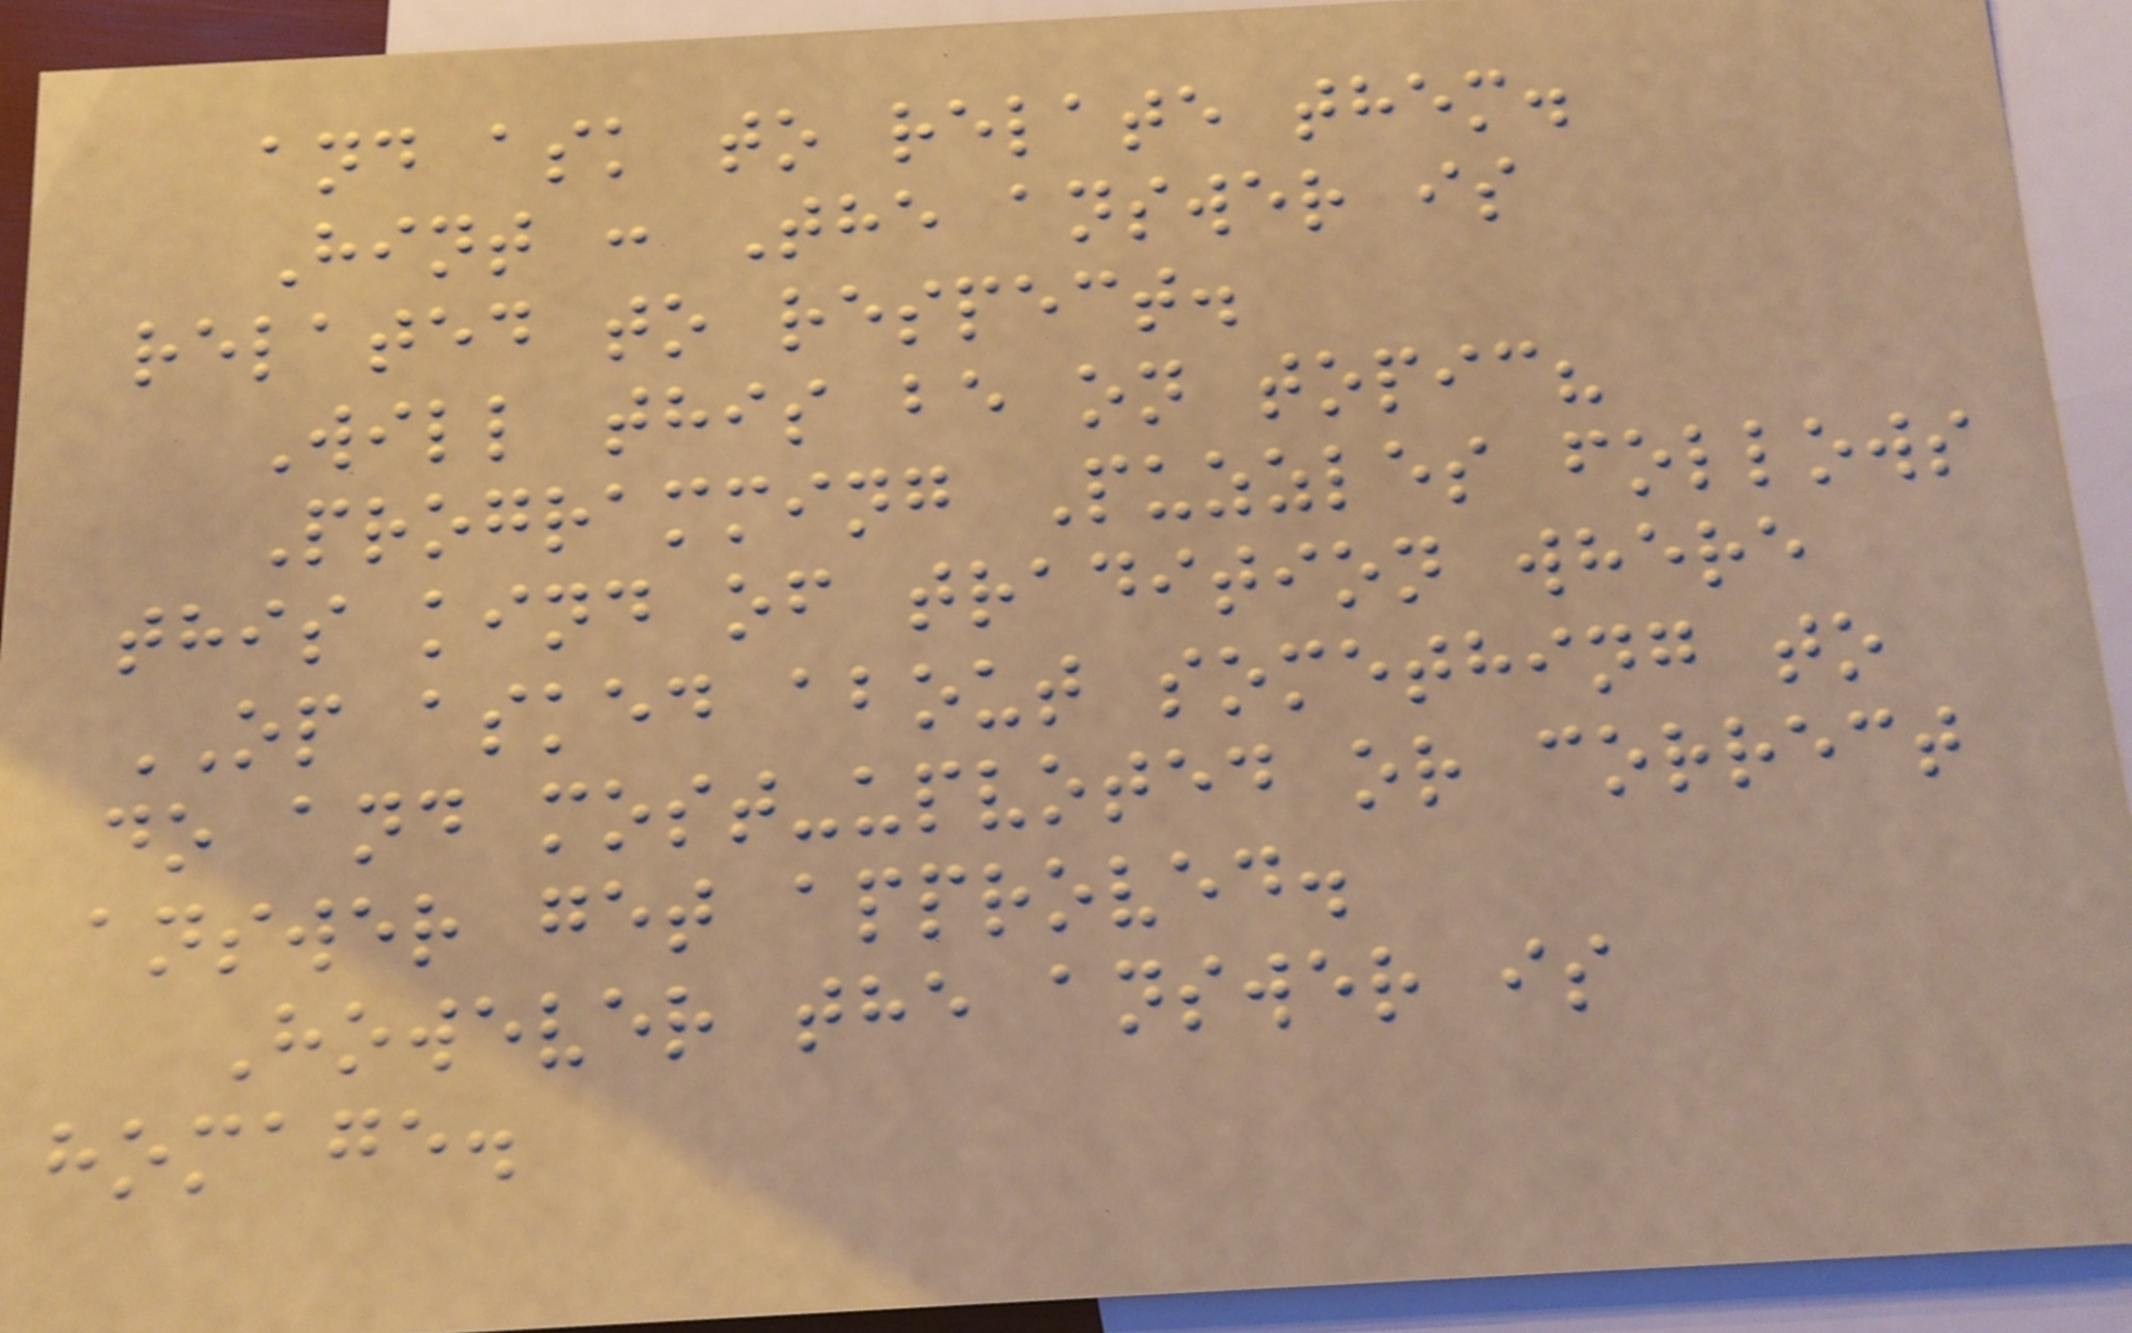and ask to relate them.
Hint : The answer is
related to respect.
Will this be on topic?
Programming Puzzles follows
this kind of tradition where
OP asked about something to
do and most-upvoted or correct
answer get approved.
However the answer is
homage.
